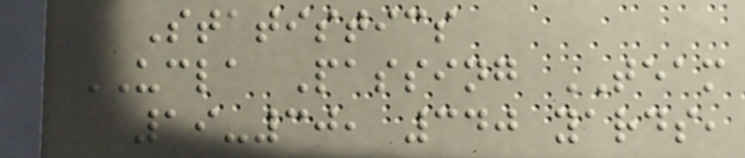Statistics
UCLA Passing TEAM
19-30, 340 yards,
